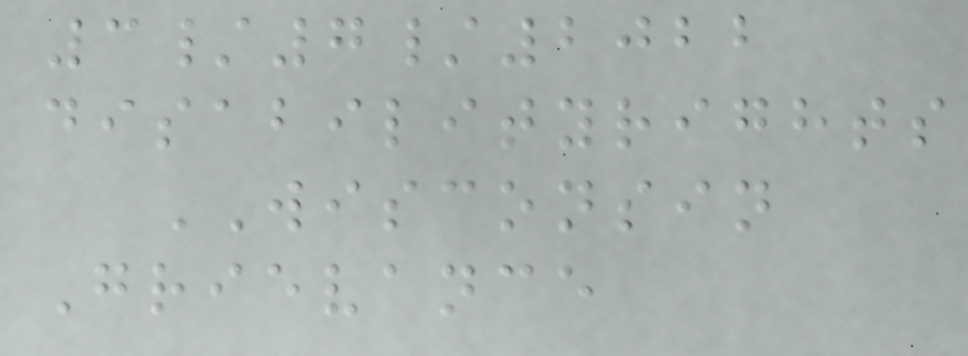3/7/2022
disabilityrights
WISCONSIN
Grievance
